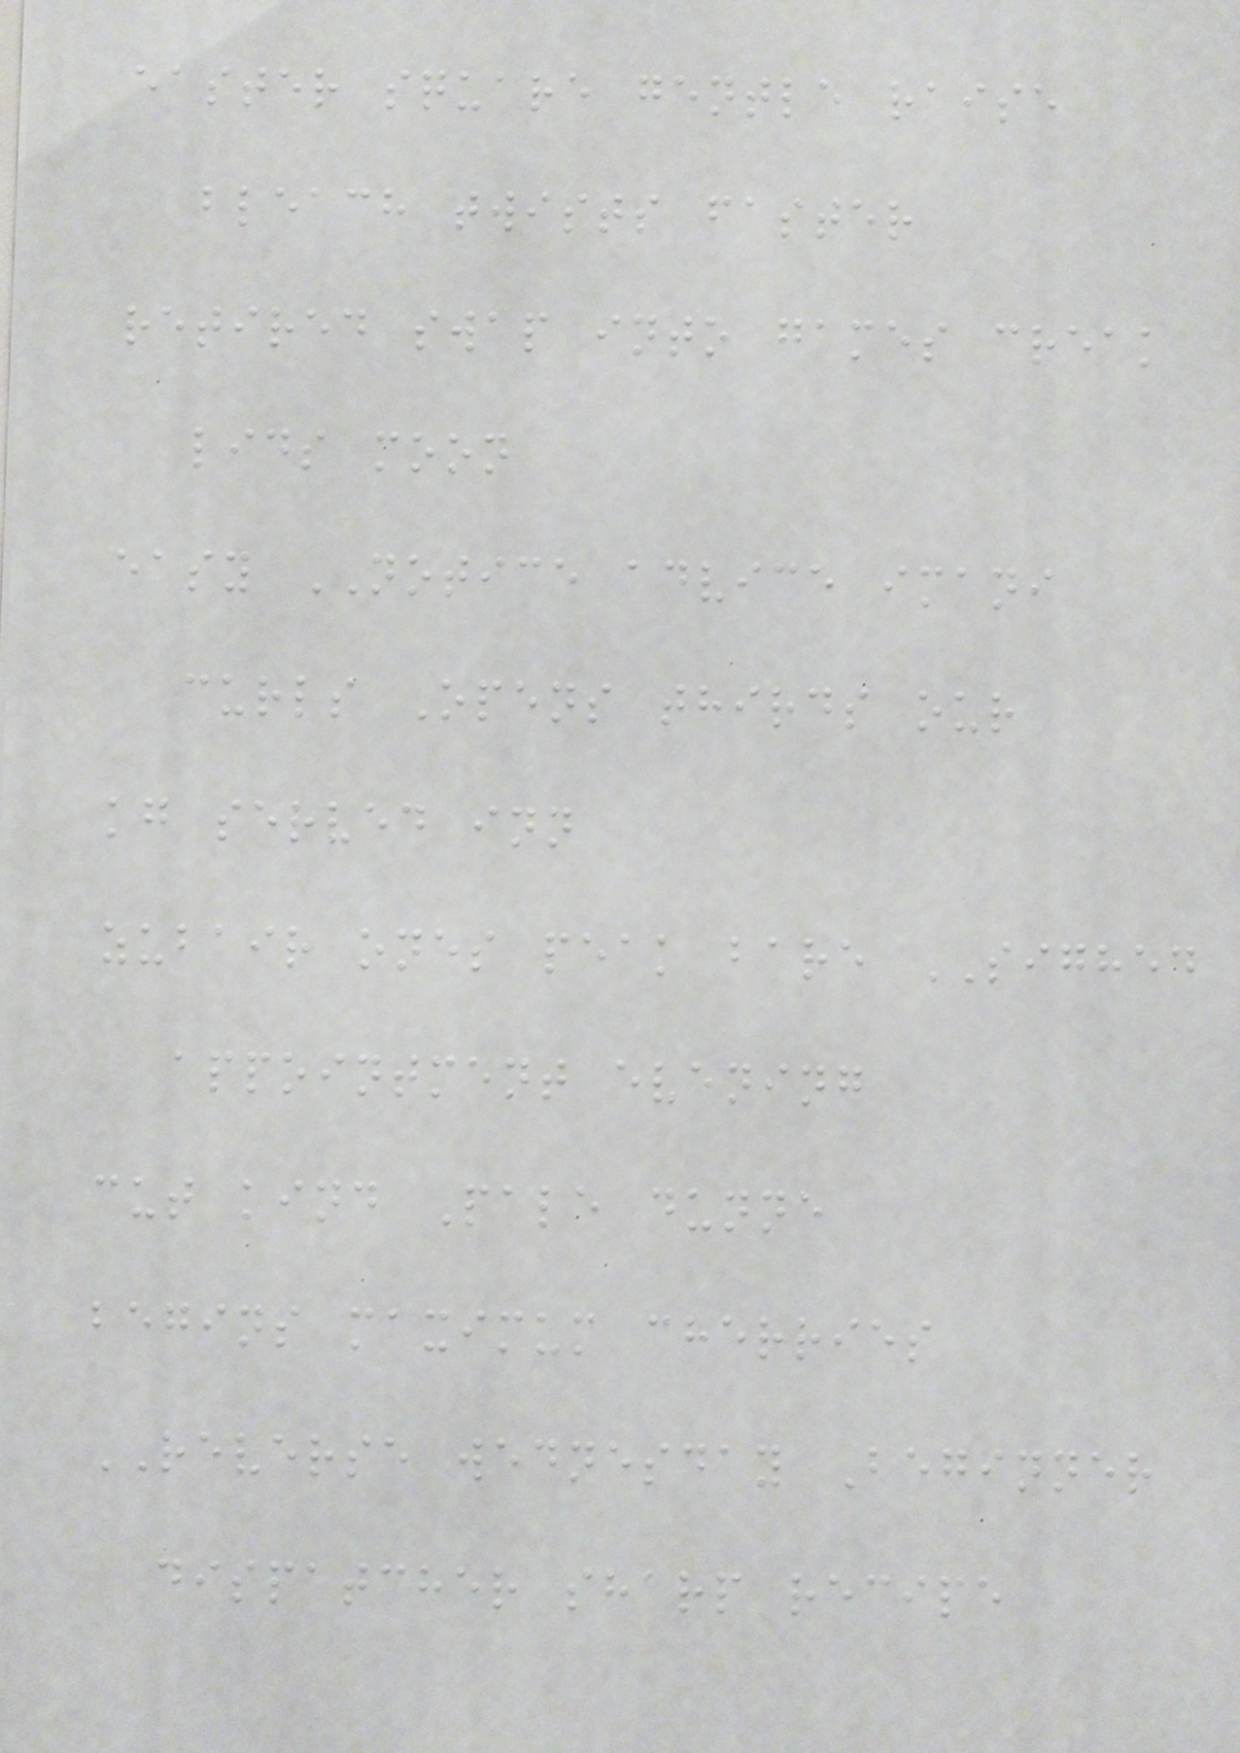easter square gentle raise
bleach twists faster
retired swap into games creak
lids moon
easy NOTICE advice imani
curls Opens thirds our
kg served inn
zubair ones peak bare SIGHED
appointment evening
cut kind Pale dunne
begins maximum cherries
REVERSE wednesday Beginner
dispatcher sharp recipe
